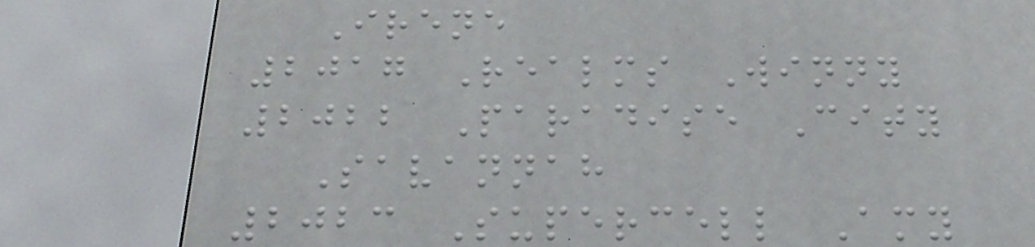Irene
2017 Realms Winny
2022 Paradise City
Savannah
2023 Supercell Amy
